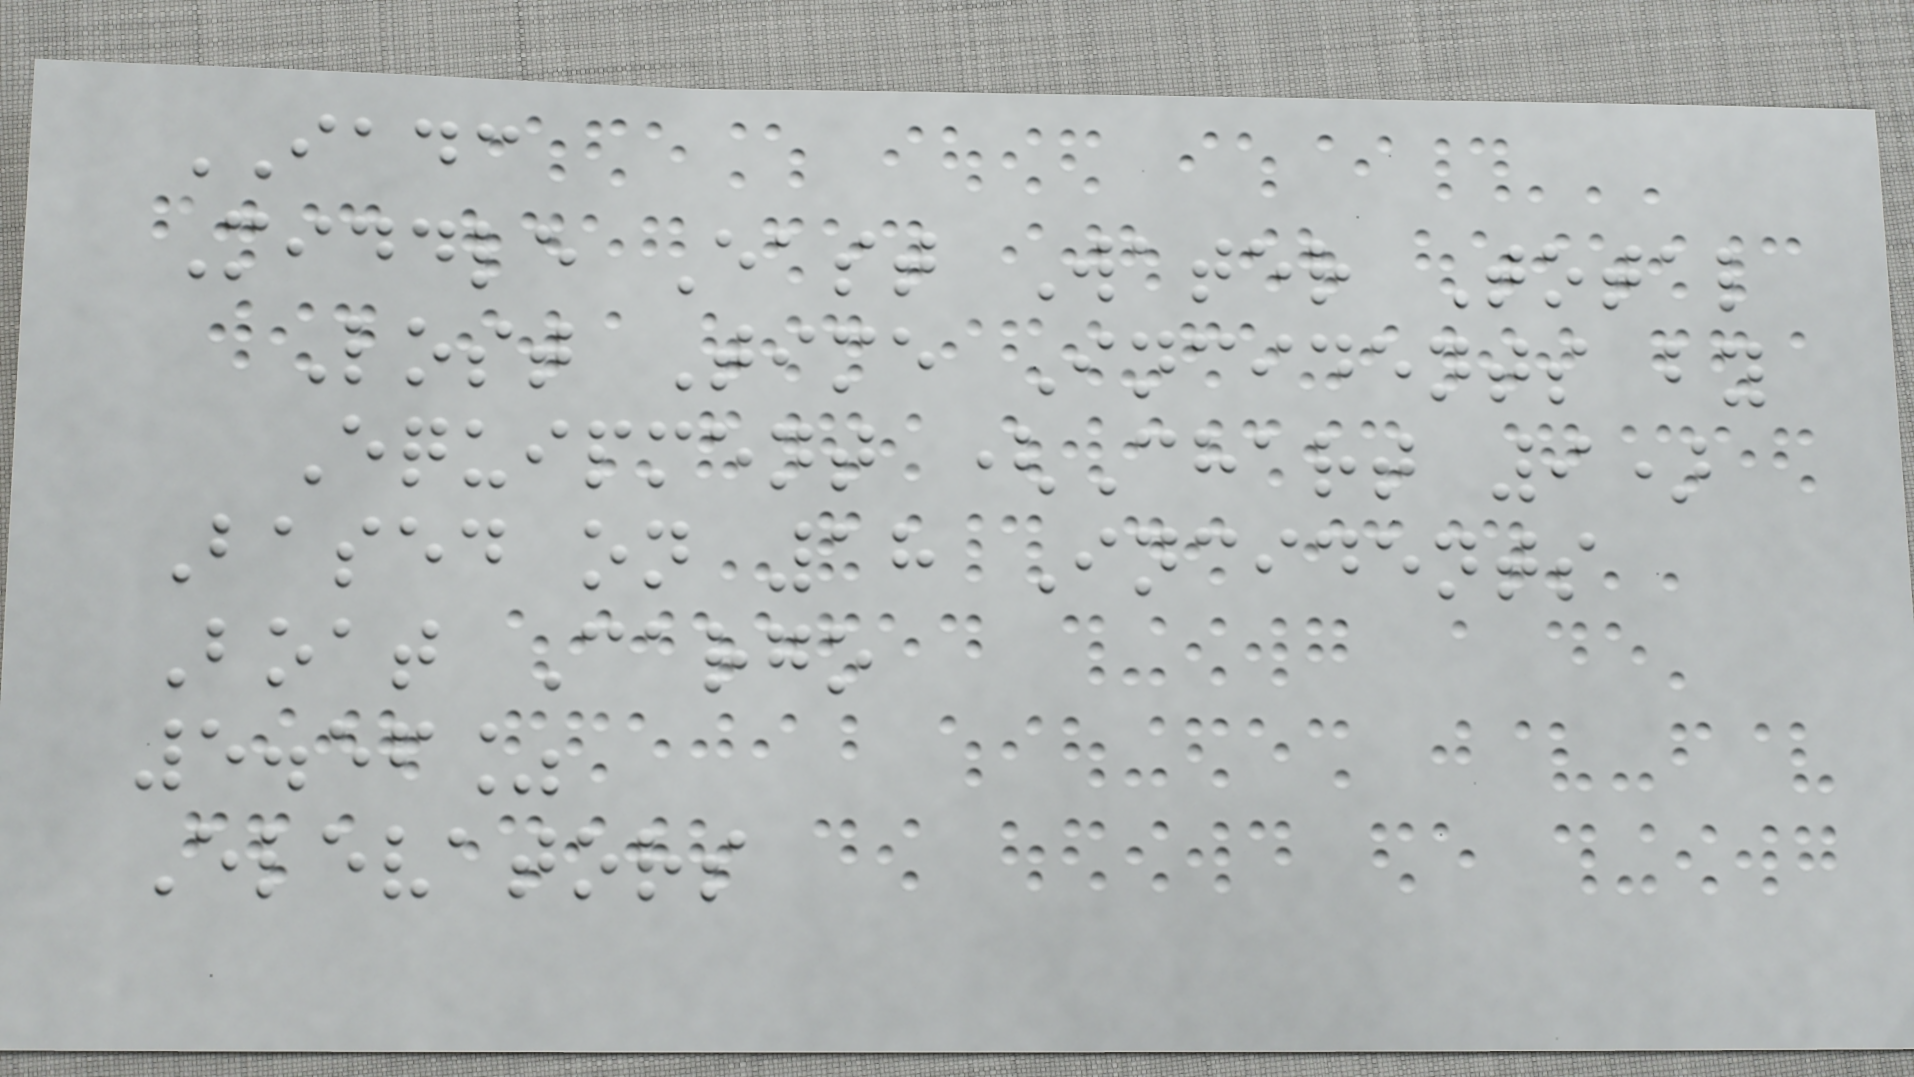IADC
Middle East Water Total
Lost Time Incidents by
Equipment (Chart 9)
Based on 18 Incidents
Boat Cargo
5.56%
Elevators
